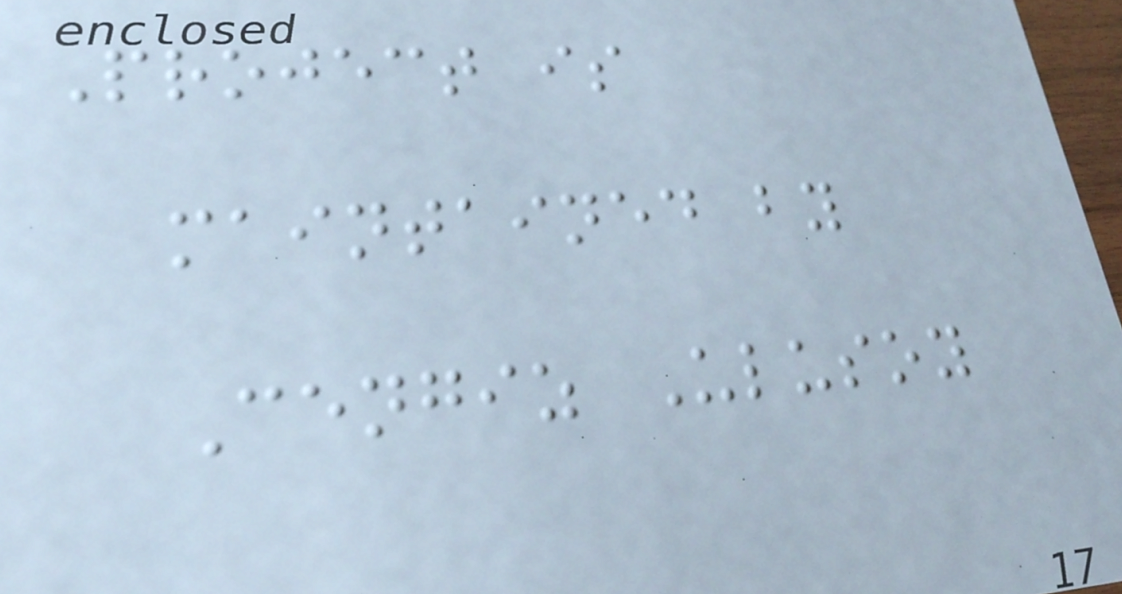Project is
maintained by
Cengiz Ulusoy
